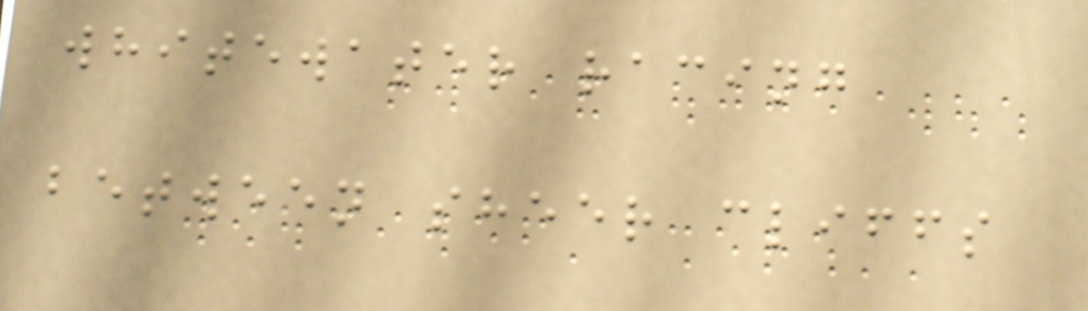whitewater racing
between sheer cliffs
